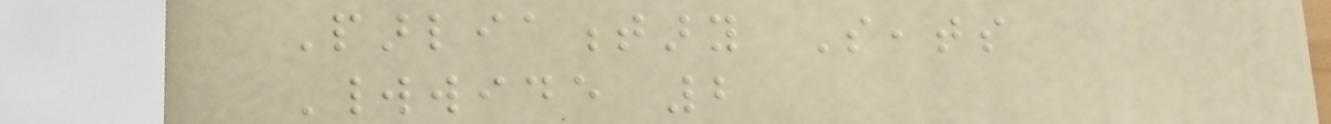Parliamentary Seats
Worldwide 2
